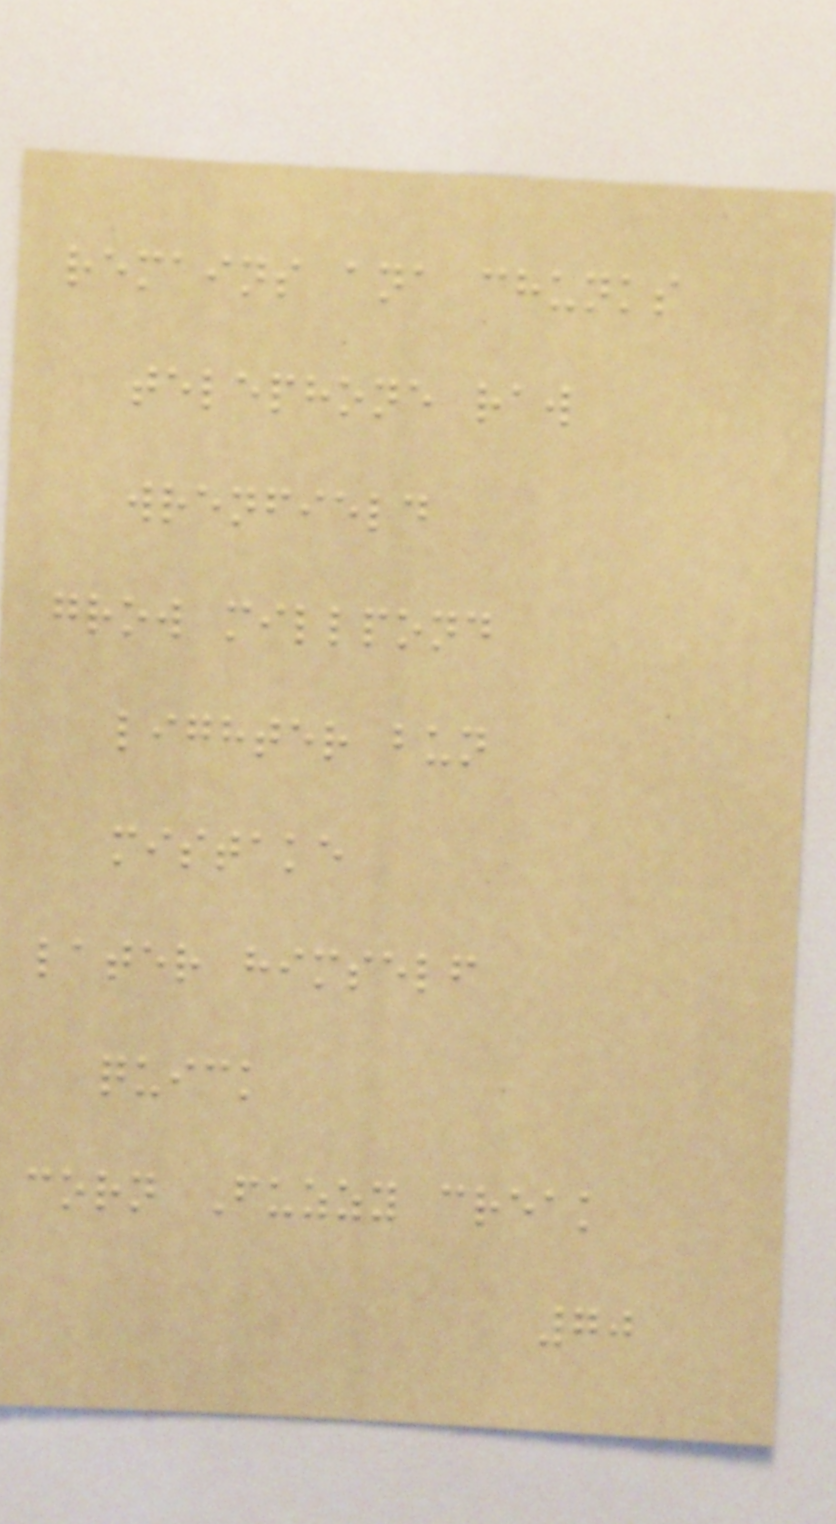remains ana chunks
telephone raw
wrenfield
grow millpond
lighter bun
mistake
later himself
quick
corn Fuzzy creak
70
